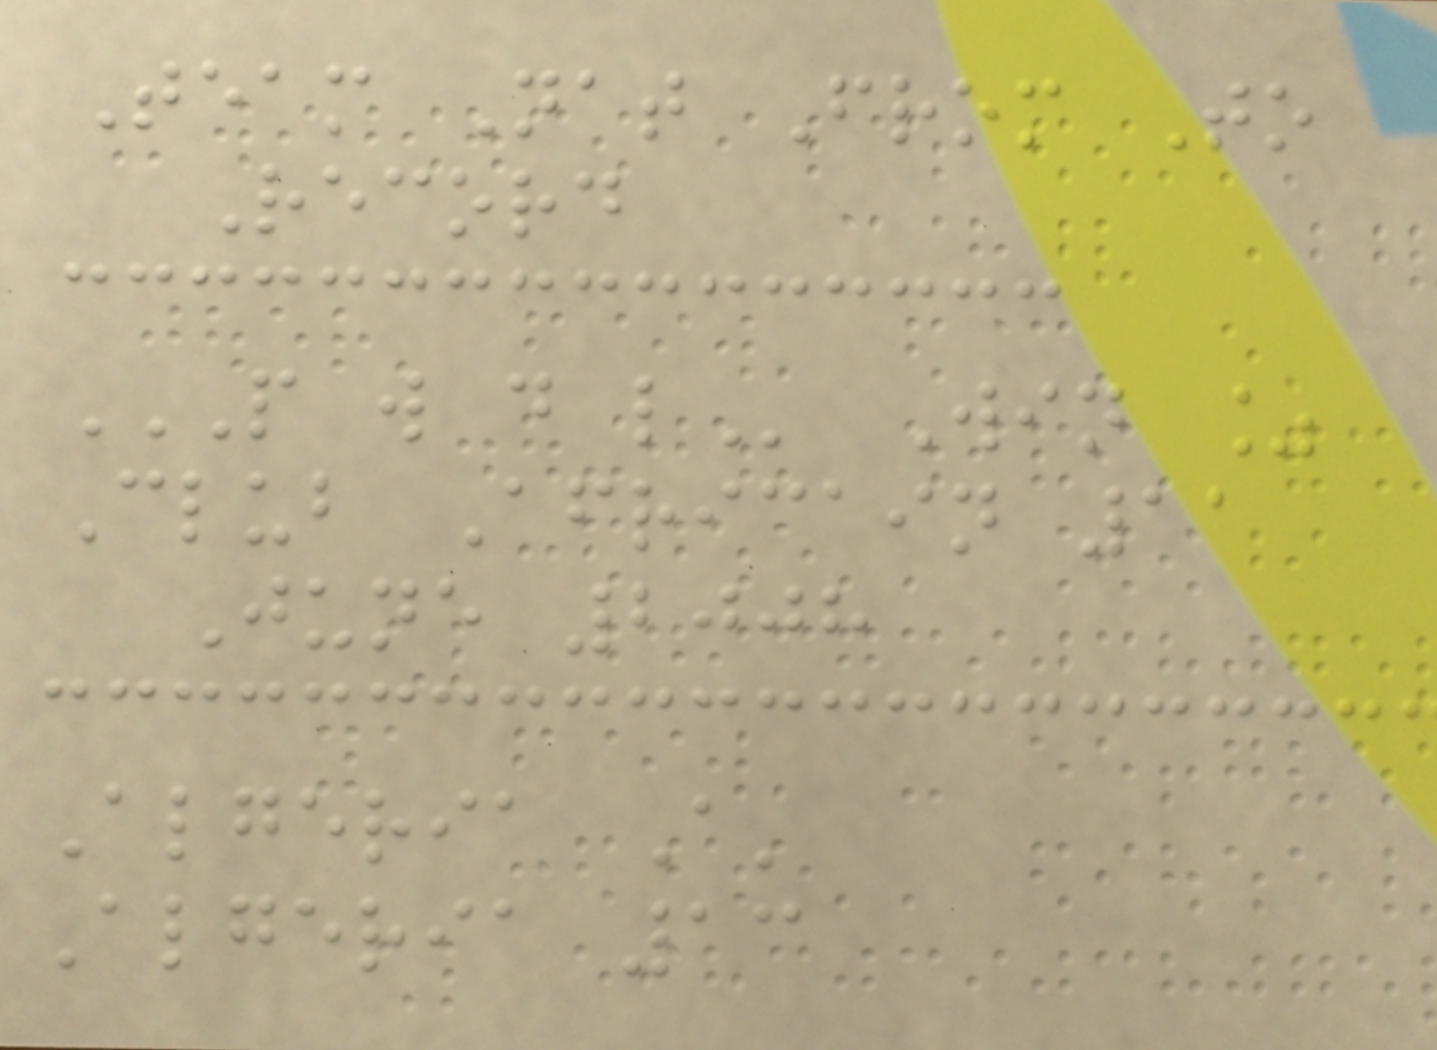Team Nat From To
Record
P W D L Win %
Club Africain 11
June 2008
Algeria A'
Algeria 13
